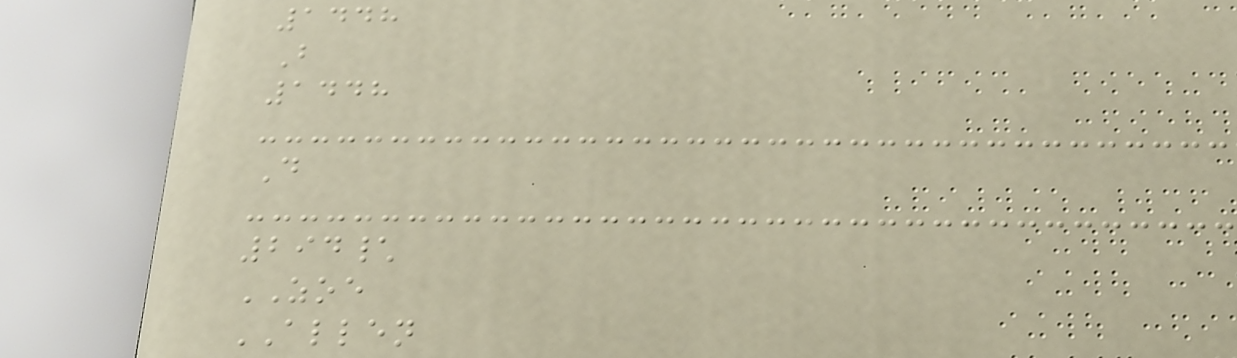1448
B
1448
D
294\
ZOE
ALLEN
